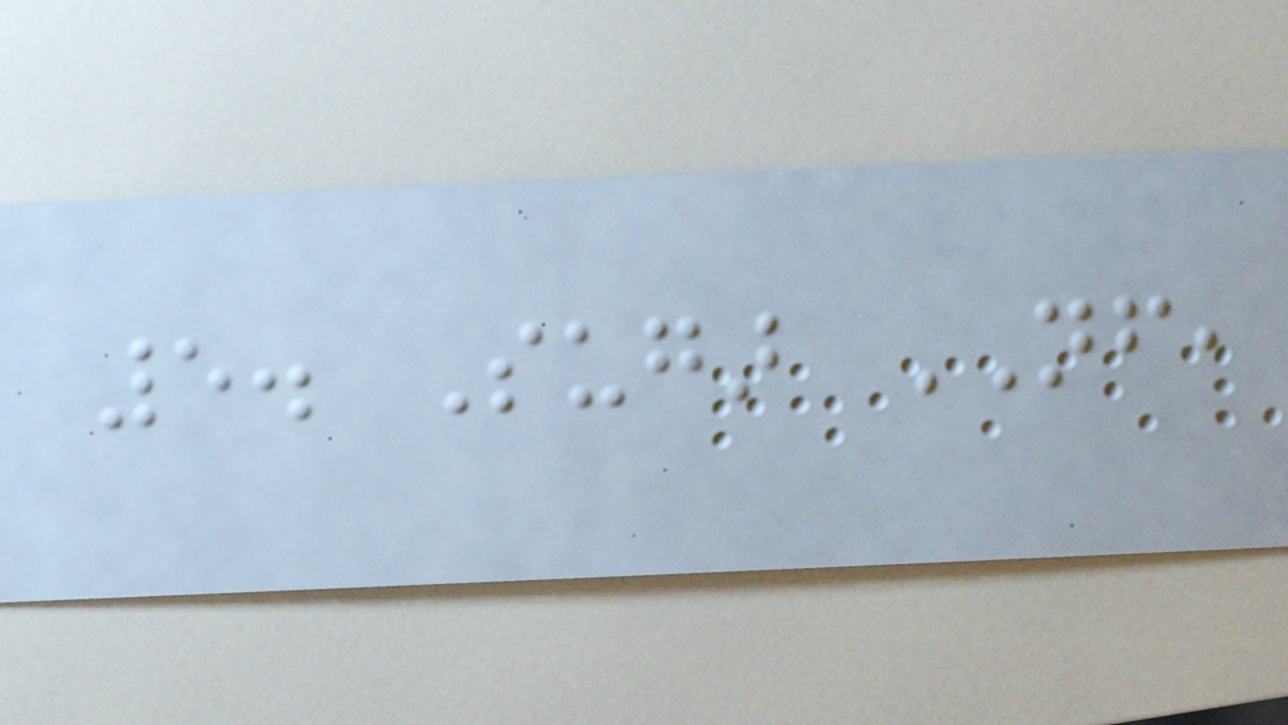5. Sugar NF,
